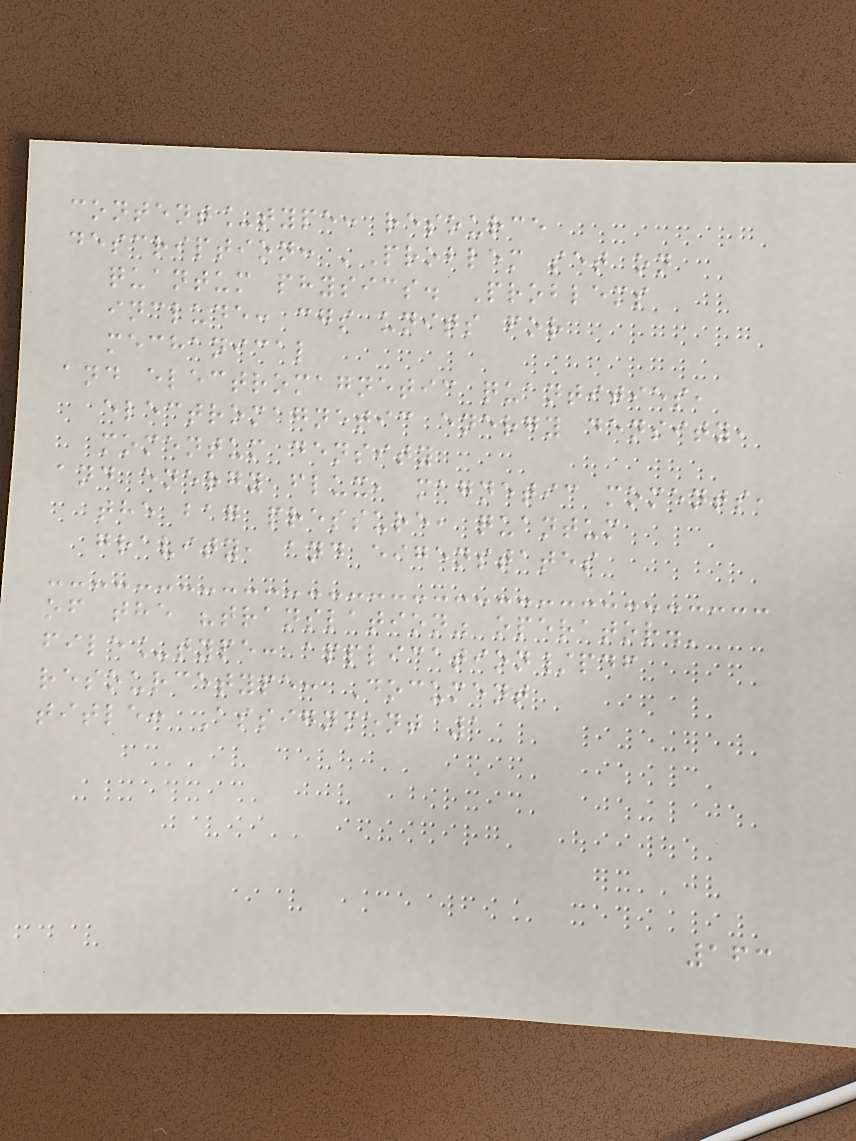content_type: resource
description: 'Problem set on
quantum physics. Problems
include: cgs units for
mechanical
and electromagnetic quantities,
electromagnetic energy density,
momentum density
and energy flux, magnetic moments,
the bag pressure, quantum
gravity, and eigenstates
of the "translation" operator.'
file_type: application/pdf
resourcetype: Document
title: Assignment 1
163
